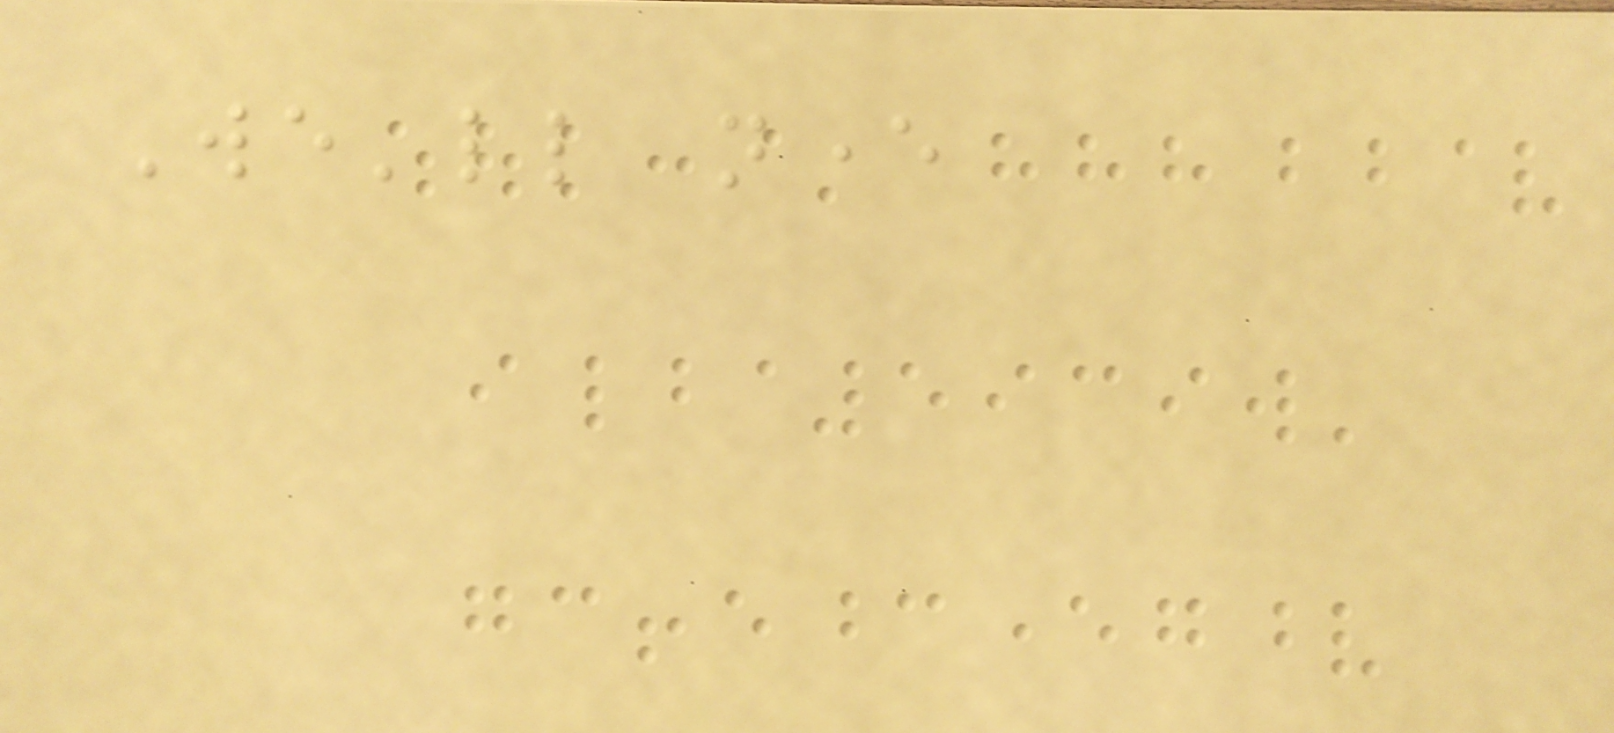We'll never
